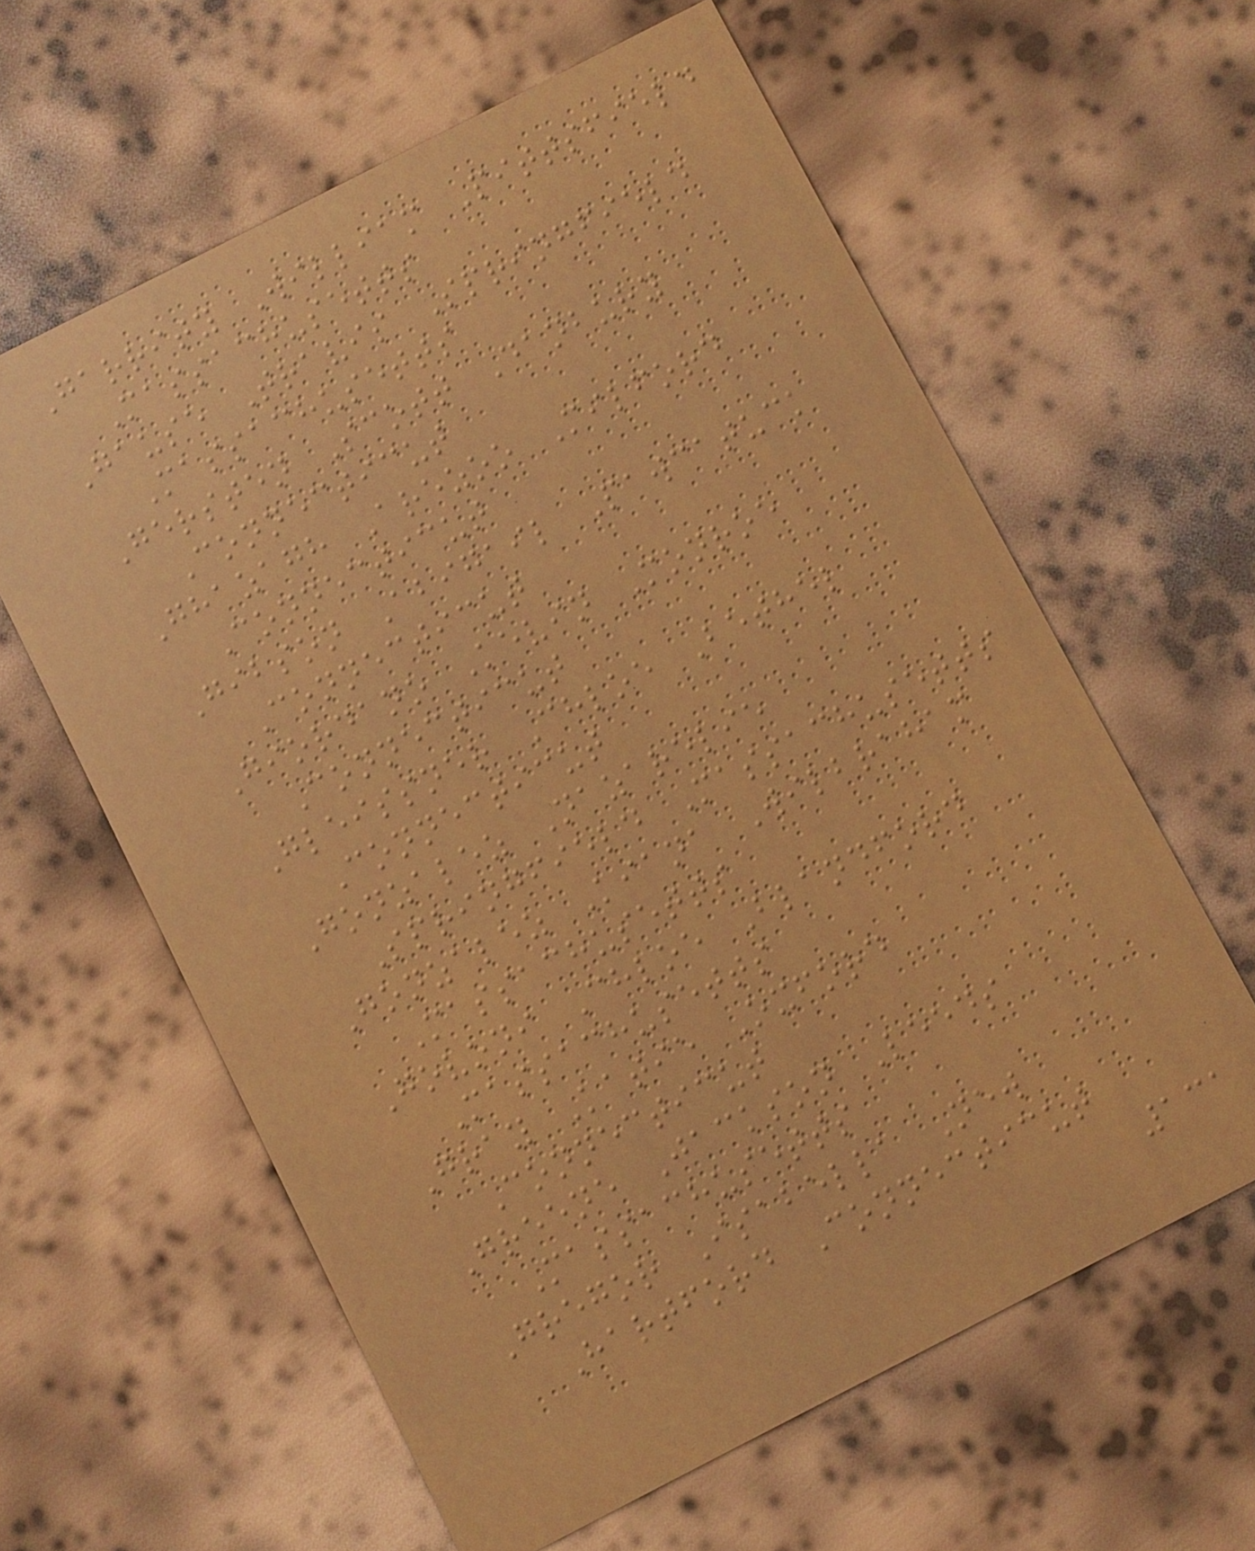Garrity William Pittsfield
Massachusetts
Gause Travis Springfield
Massachusetts
Gersten Scott Danbury
Connecticut
Ghazagh Arezoo Milford
Connecticut
Gibson Abigail Pawcatuck
Connecticut
Giordano Kevin Monroe
Connecticut
Gleissner Chloe Bethel
Connecticut
Gonzalez Nazarelie
Springfield Massachusetts
Gonzalez Kiana Wilbraham
Massachusetts
Govoni Chloe Blandford
Massachusetts
Gray Katie Oxford
Connecticut
Greene Jackson Leeds
Massachusetts
Gregor Isabella New
Hartford Connecticut
131
